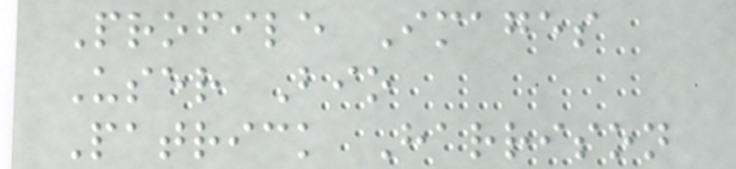Profile Images
User Bio
Patrick Harrison
